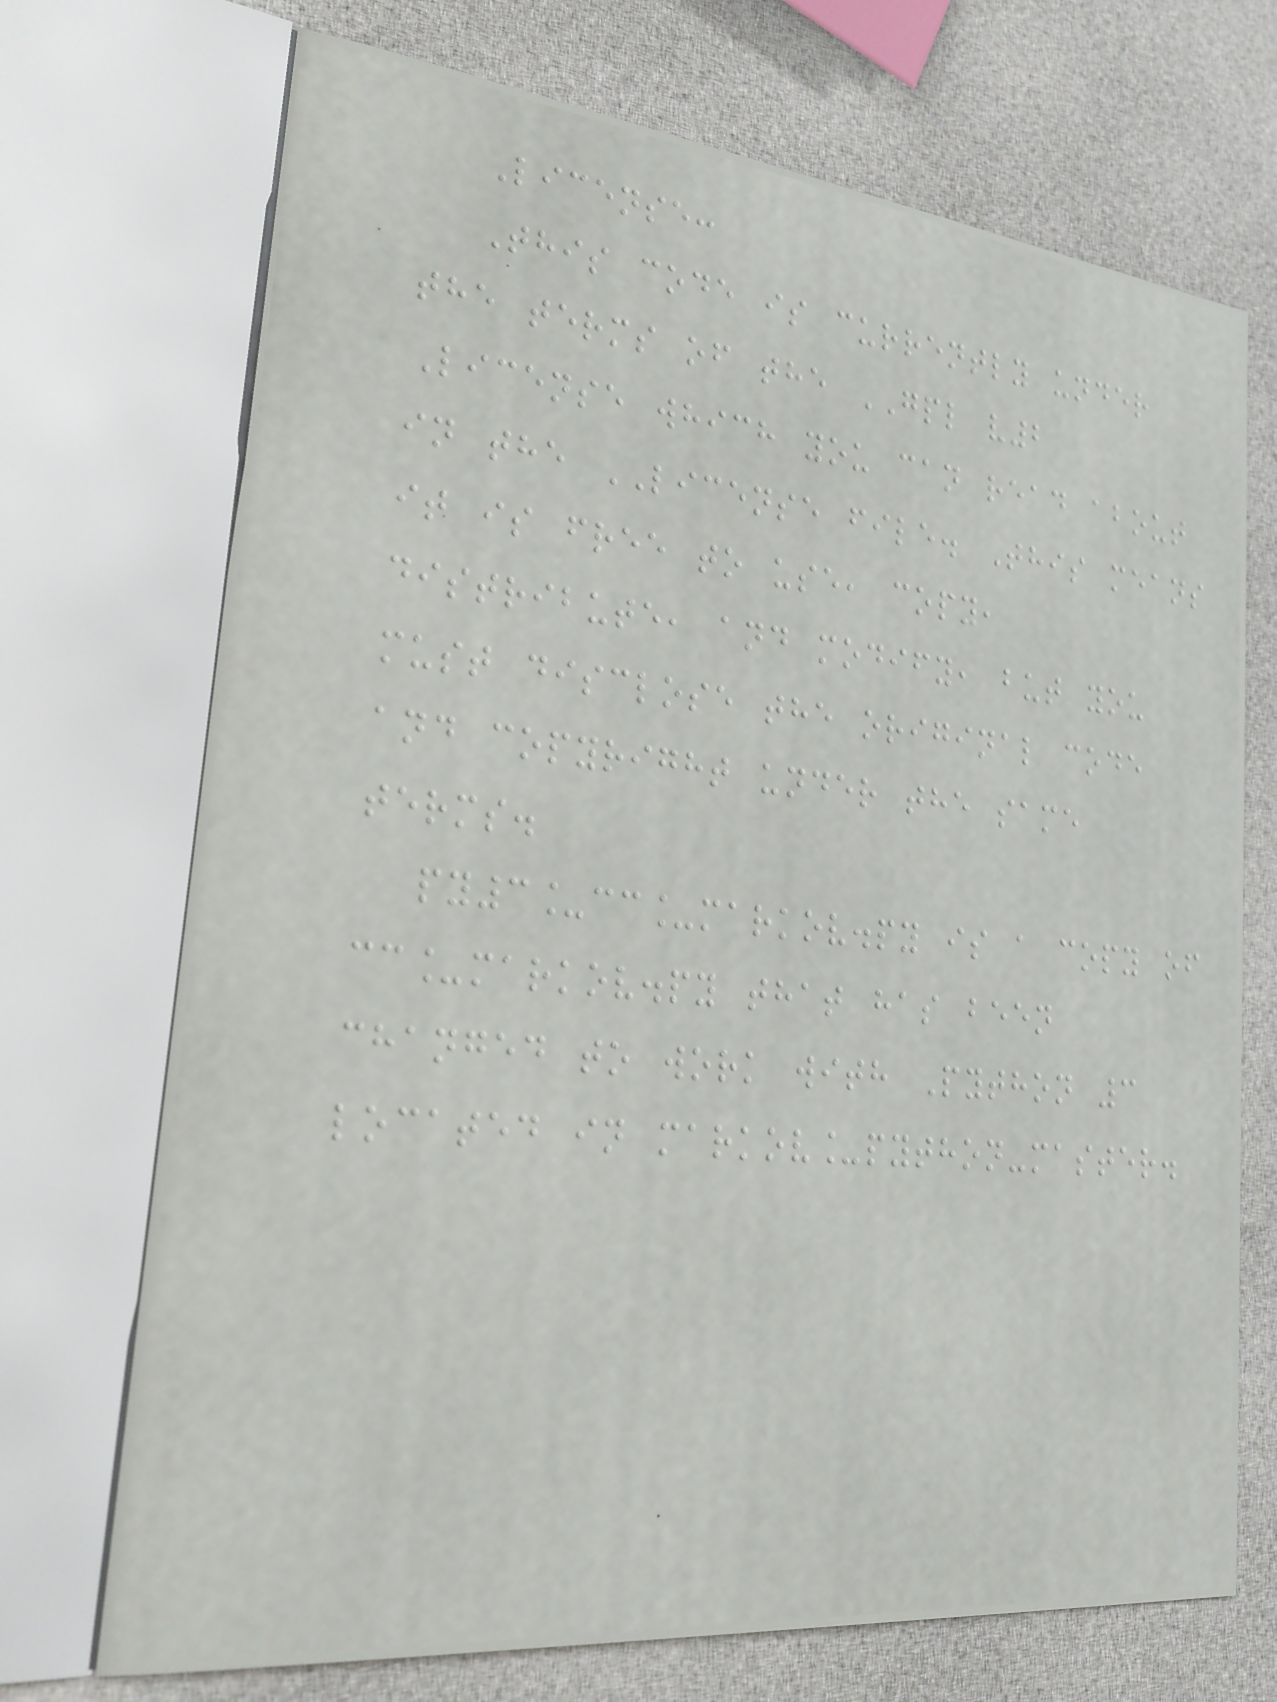License:
This code is currently under
the terms of the GPL v2
License which you can read about
in the LICENSE file. This means
it is free to use, copy,
distribute, and modify, but you
must disclose the original code
and copyright under the same
terms.
py3_cc_markov.py is a copy of
cc_markov.py that has been
changed to work with Python 3
located in markov_python-master.
